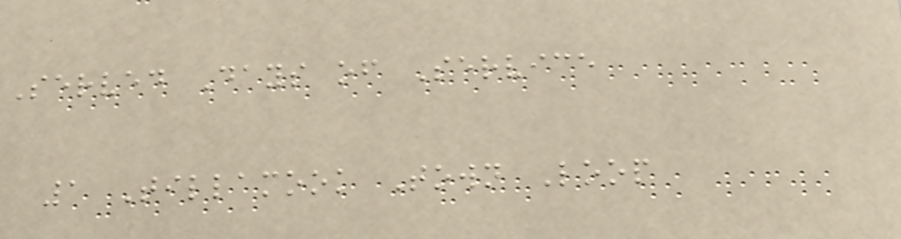Served Days of Service
1 Tillamook Town Loop
